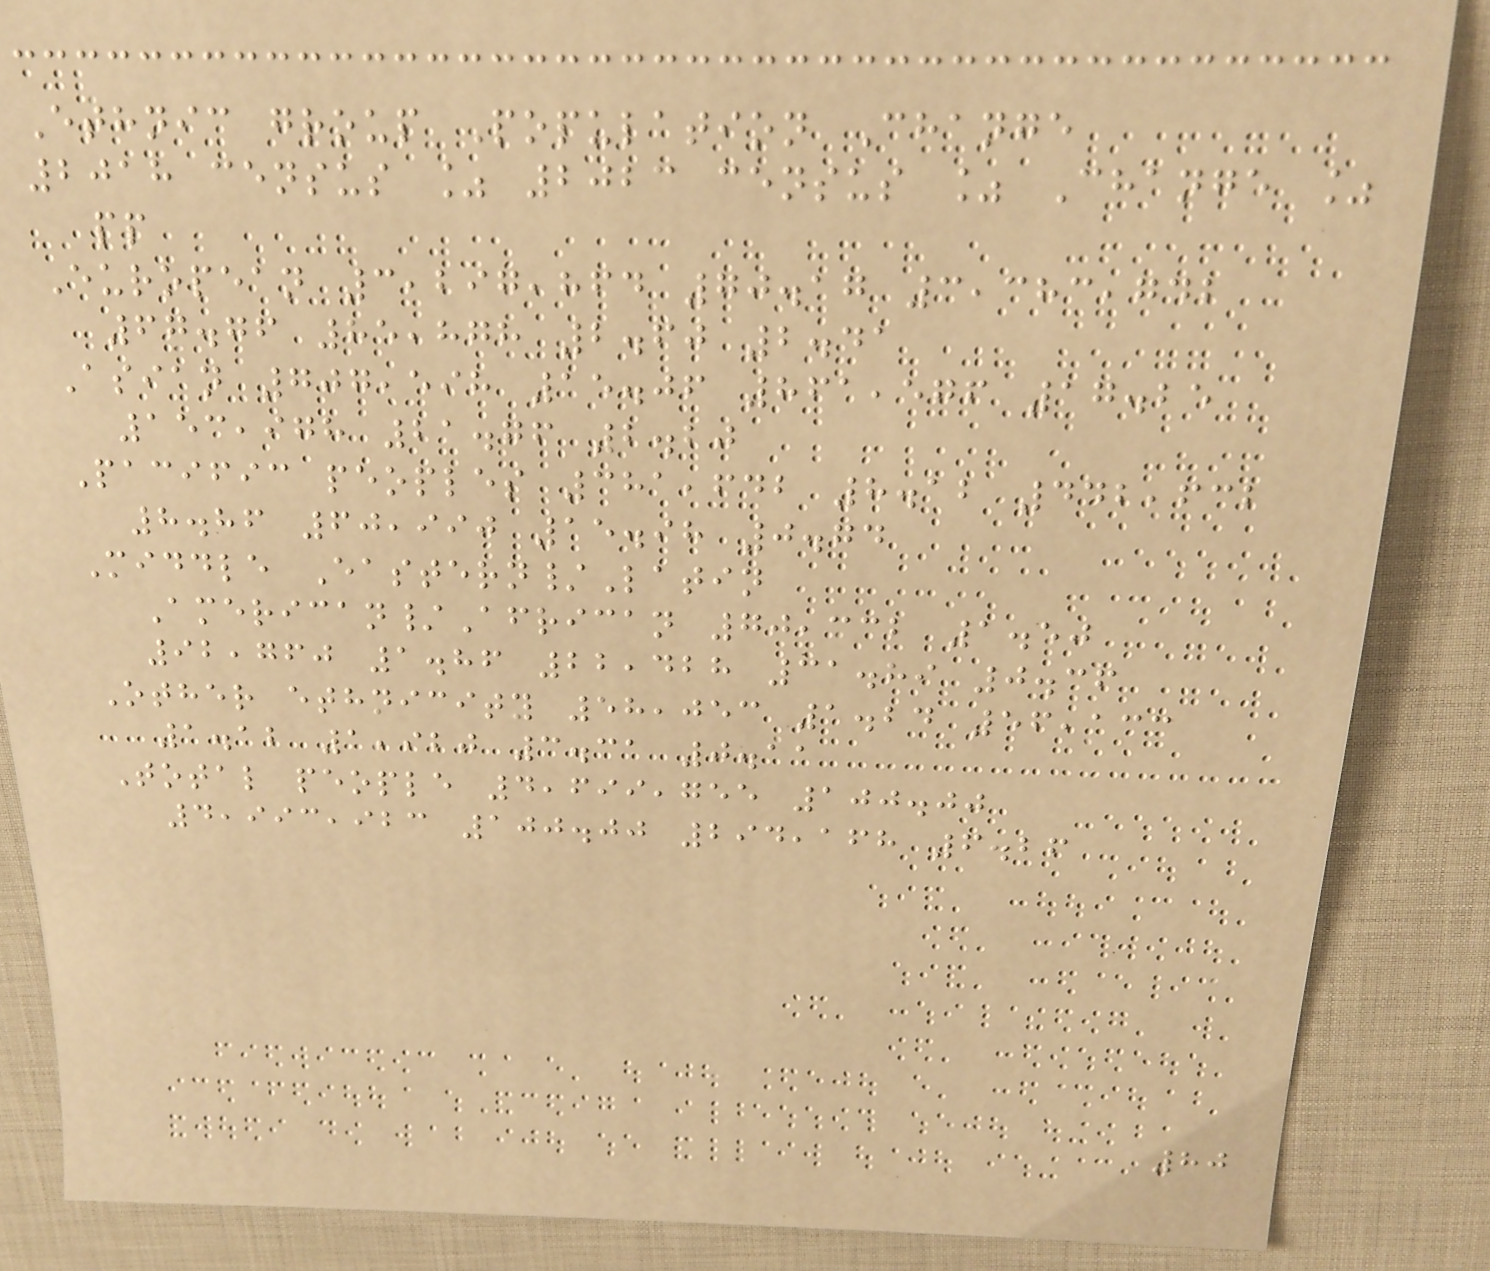Ethnic group Population Change
2018 census % 2023 census % Change %
pp
European 3,297,864 70.17 3,383,742
67.76 85,878 2.60 2.41
Asian 707,598 15.06 861,576 17.25
153,978 21.76 2.20
Pacific peoples 381,642 8.12 442,632
8.86 60,990 15.98 0.74
Middle Eastern/Latin
American/African 70,332 1.50
92,760 1.86 22,428 31.89 0.36
Other ethnicity 58,053 1.24 56,133
1.12 1,920 3.31 0.11
Total people 4,699,755 100.00
4,993,923 100.00 294,168 6.26
80
